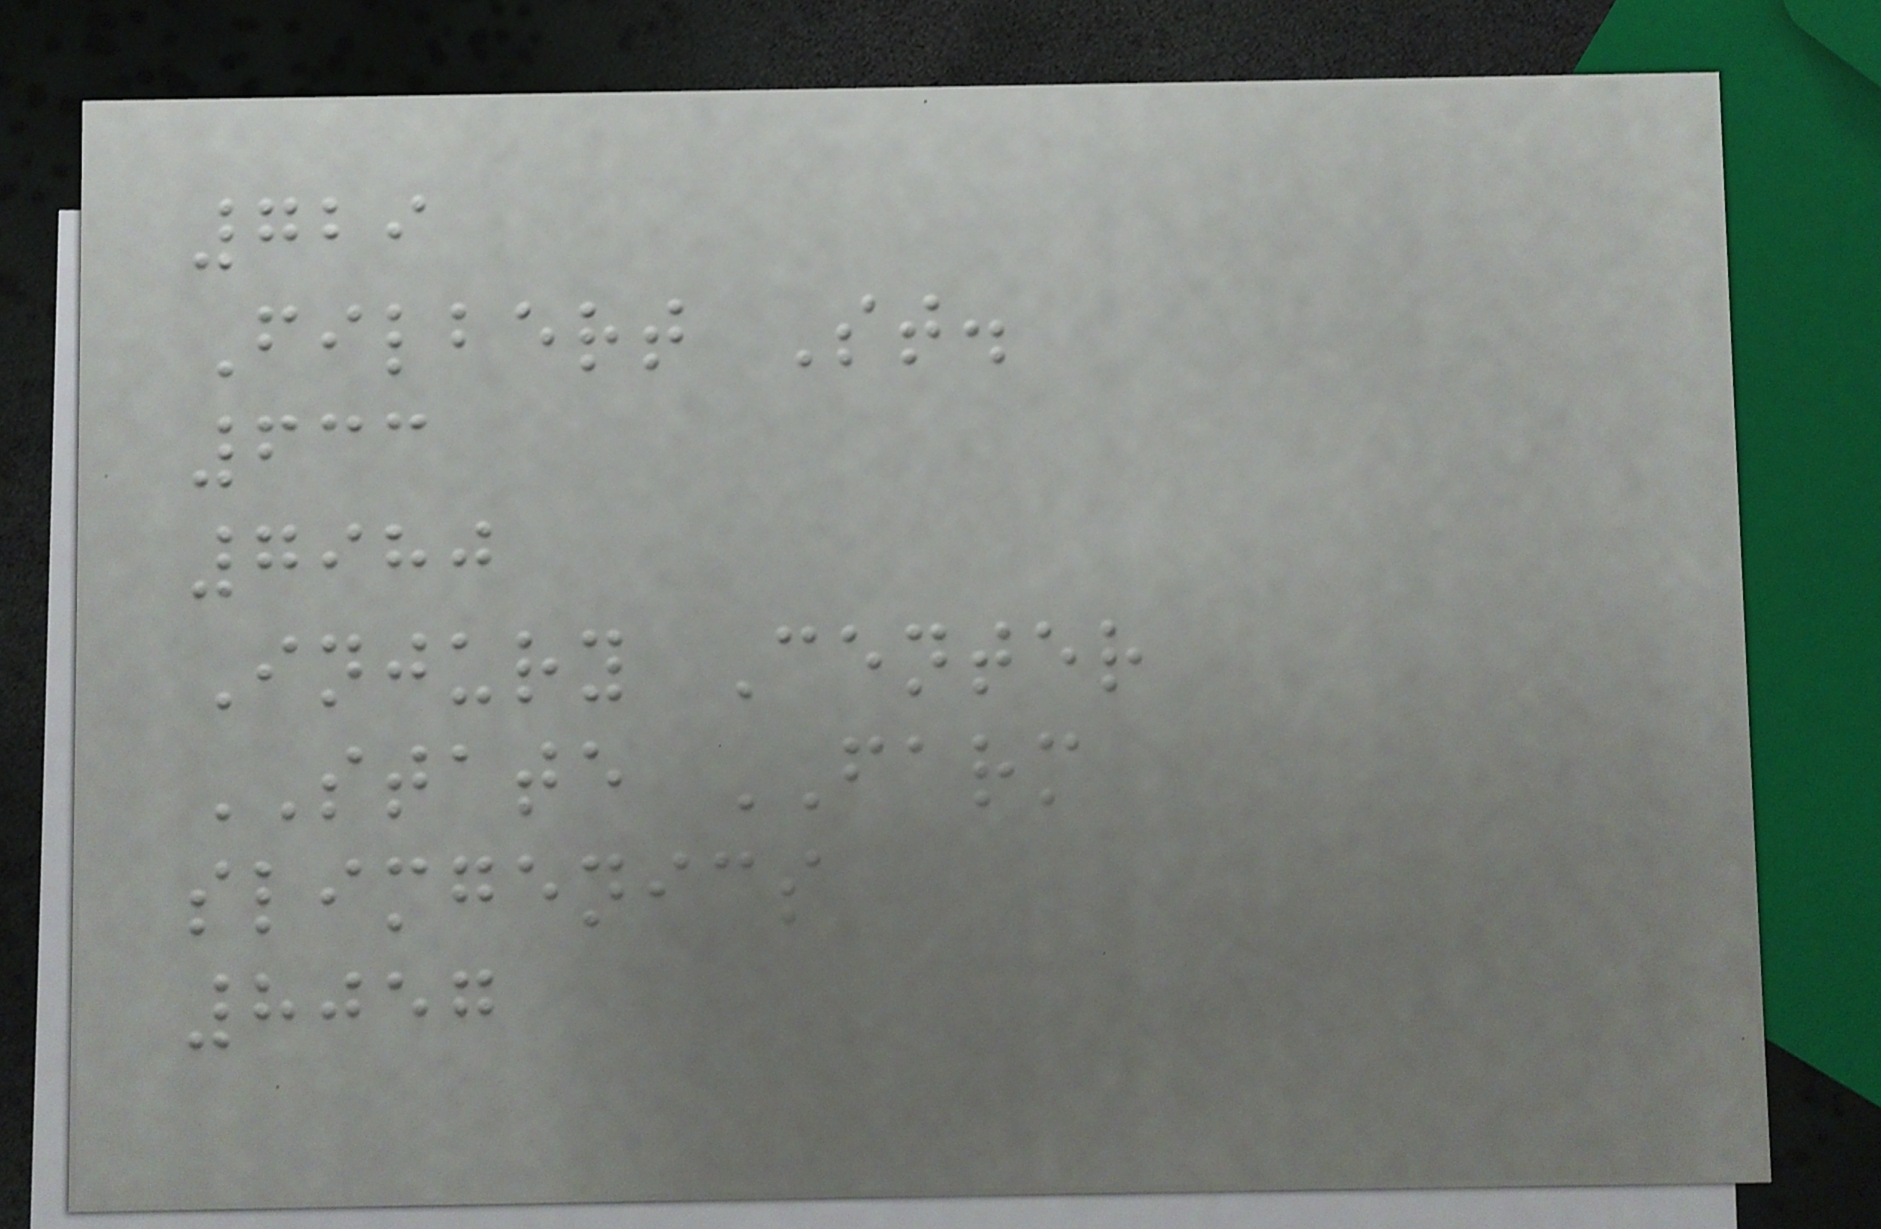729
Filbert St.
633
7980
Injury Center
STATE FARM
slimgenics
8057
